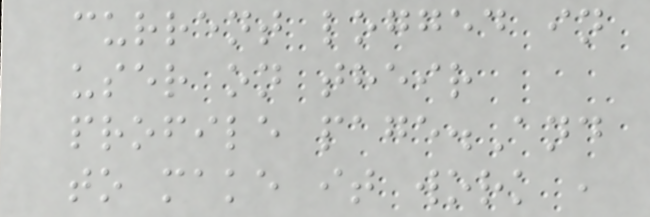current logged in
user on their
profile page.And
to make it work ,
